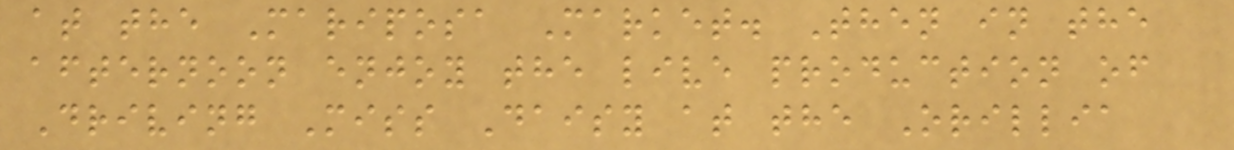at the Mariposa Market. Then in the
afternoon enjoy the live production of
Driving Miss Daisy at the Orillia
